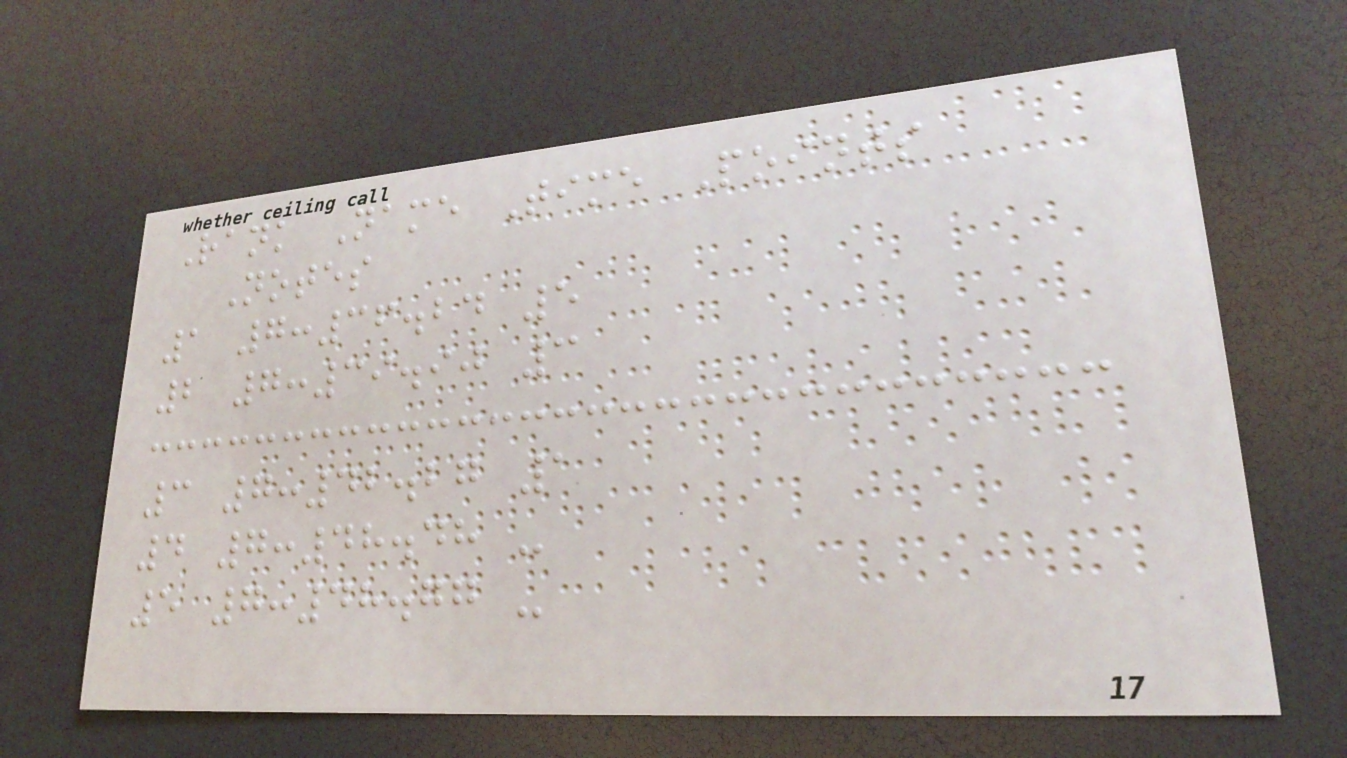Rank Name Time Points
Notes
1 7:36.24 5
2 7:39.90 3
3 7:42.27 1
4 7:48.48 -
5 7:48.77 -
